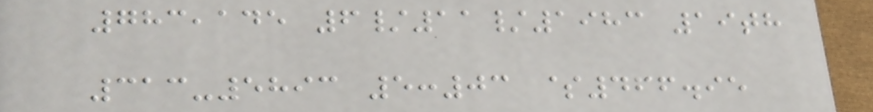783,145 6/11/1983 19th
313-5893 5:03 $466.95
